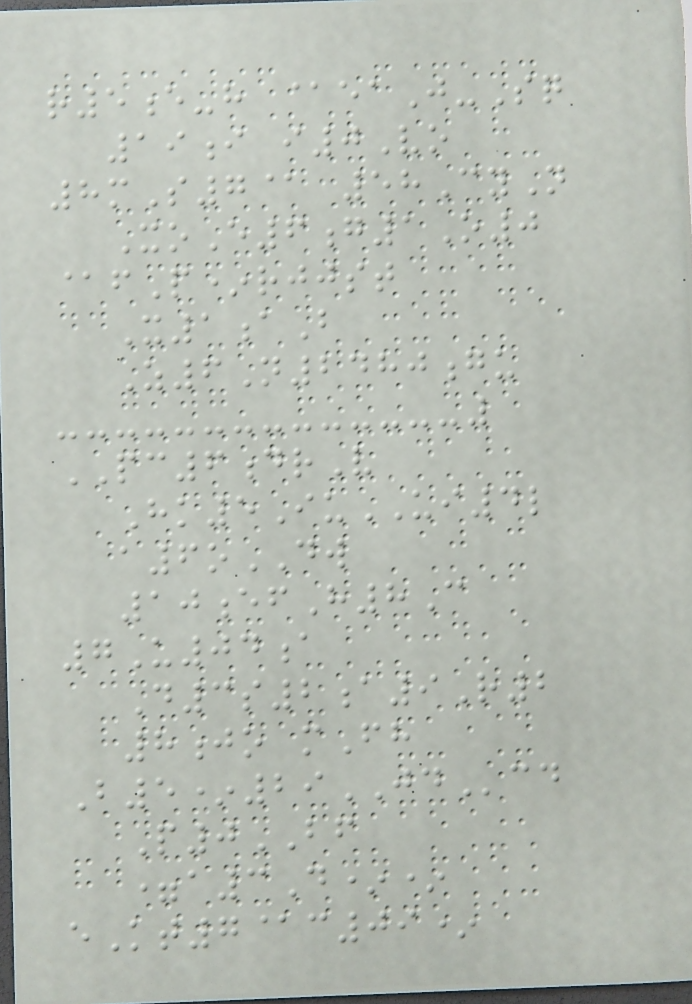r5e-h @eaJ-Sq
19i i0Vo
8mS7@ 58CyN
XoE6g1O0
@fP*rjjst
X1aB
Z6N2480gu
PC6drV
Hk5IuUI4l
a6oDW
10efH8C
7U04a
D3s2a9R2
8jo mFh
B5*29JDcd
P0BF
=a3D**
eKt7@c09*
